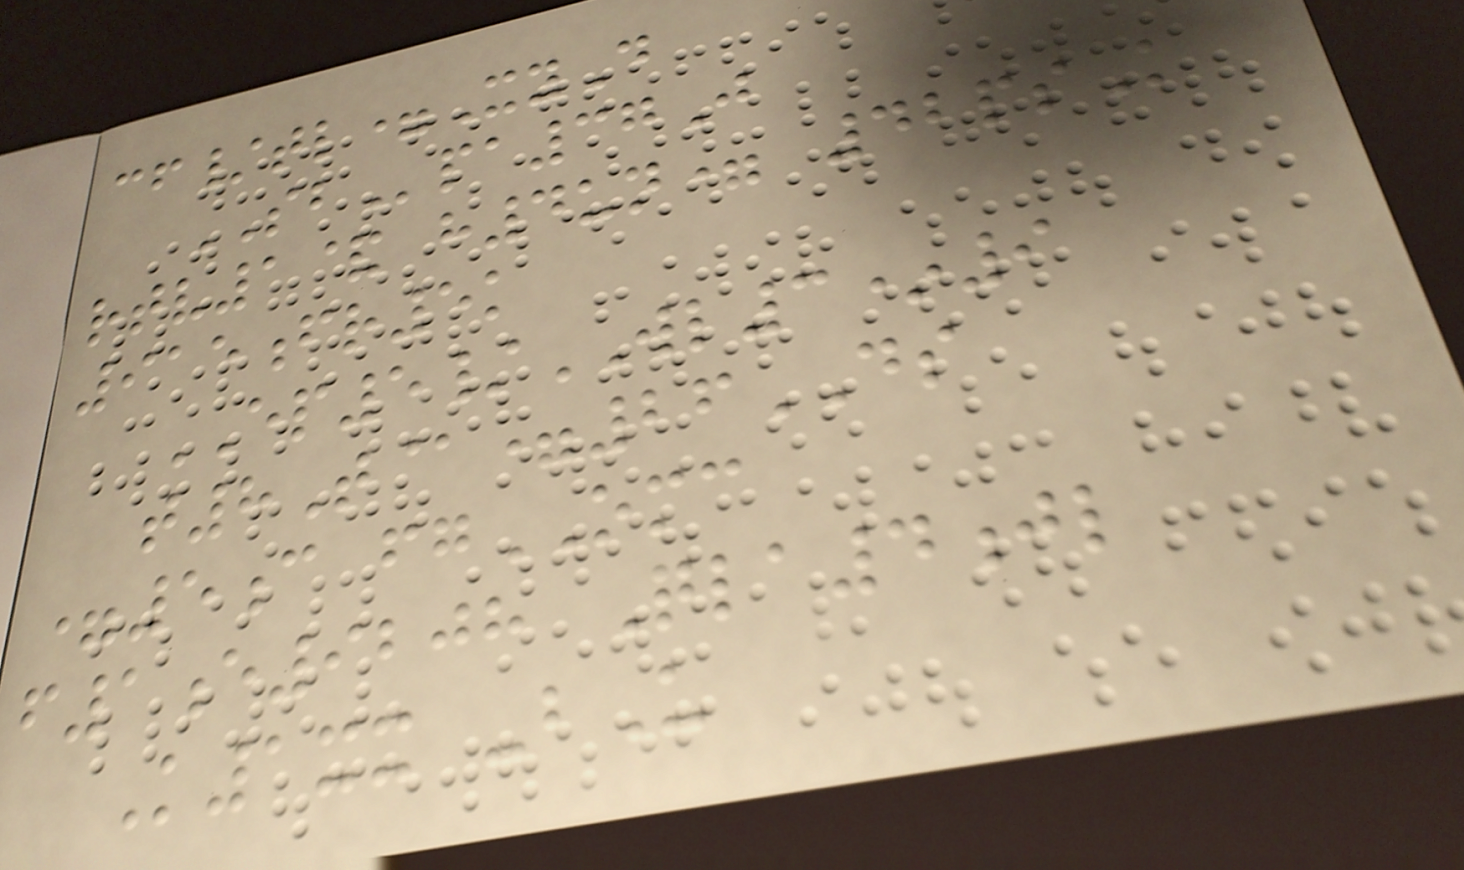cf/tl=XyD
SBpa37J
rtv1& h4un= 42psK
915fr5k
EP5/WL3*9
t8T@=26DS
=5c fgOMC
f1e9208 Qla4jl
K1xx -bU
